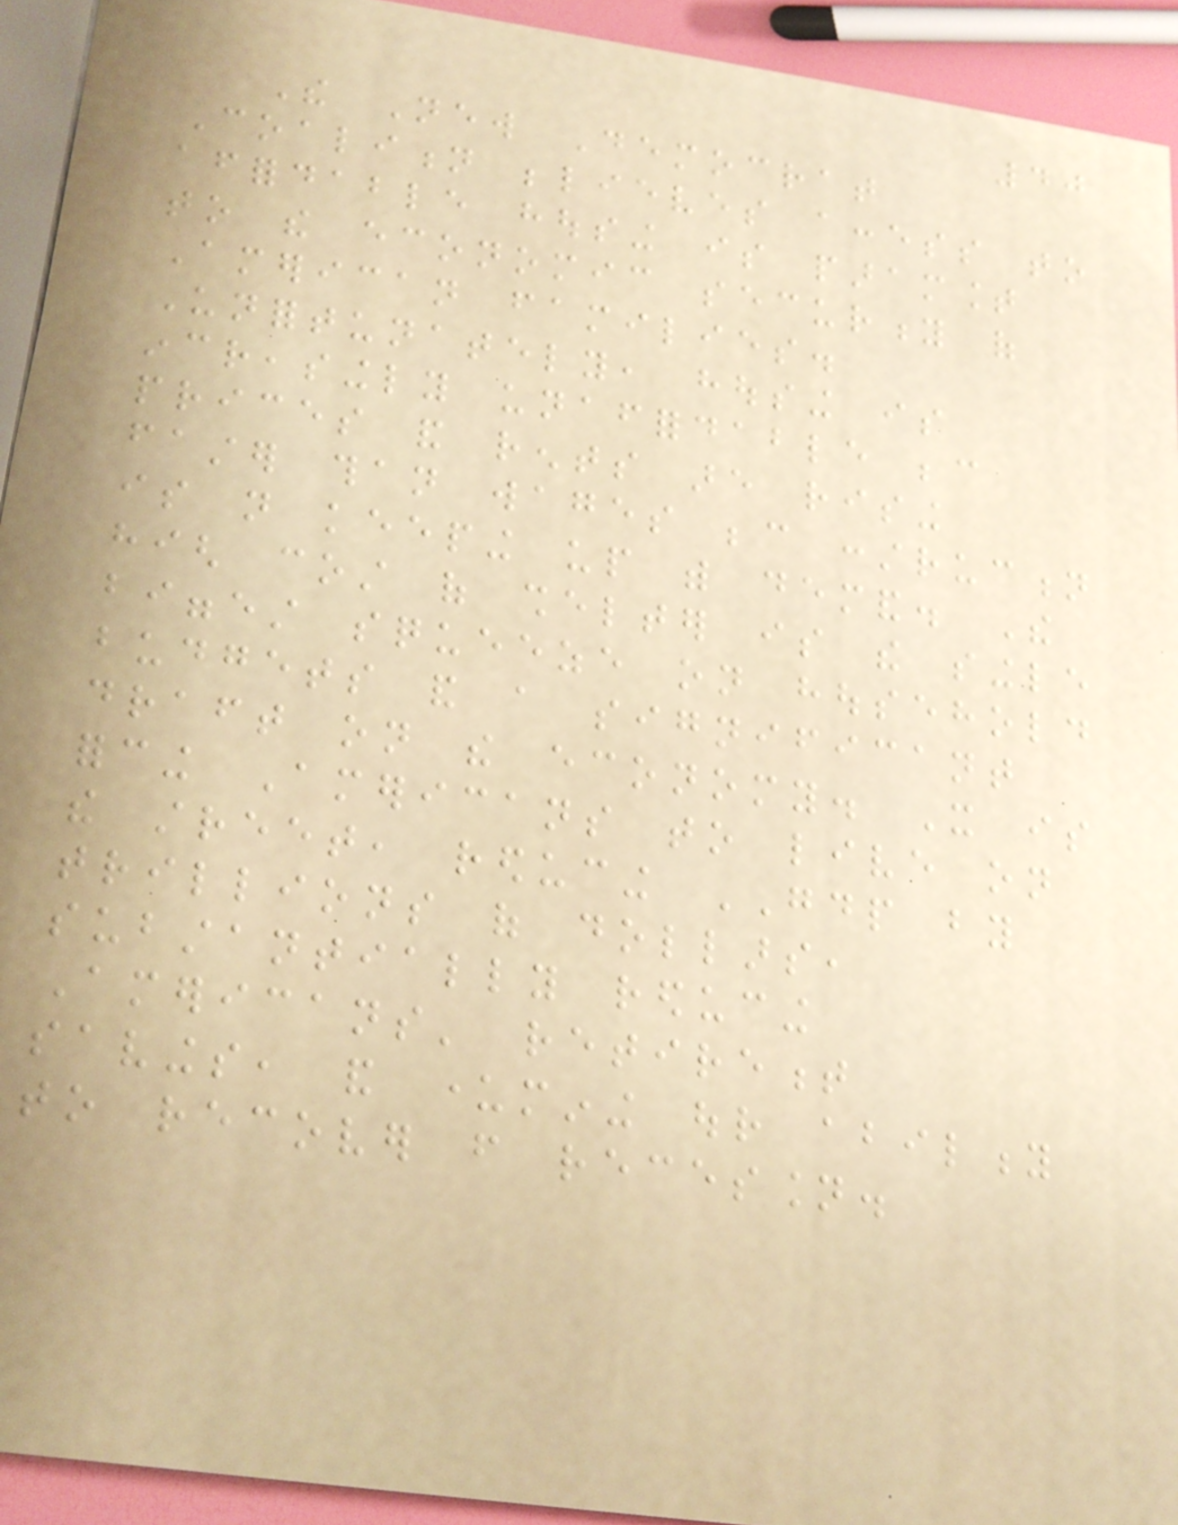40
The New Democrat
Coalition believes access to
affordable housing is paramount
to the economic security of
American families.
Unfortunately, housing is
increasingly unaffordable because
prices and rents are rising
faster than wages because construction
is not keeping up with demand. The
high cost of shelter is the single
biggest squeeze on household
budgets and a significant
draft on the economy. It is
forcing Americans to live on
the street, reducing GDP by
trillions of dollars,
substantially reducing
Americans' retirement
savings, and undermining our ability
to recover from recession.
